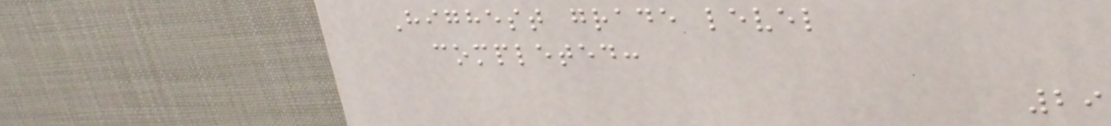Highest grade level
completed:
29
